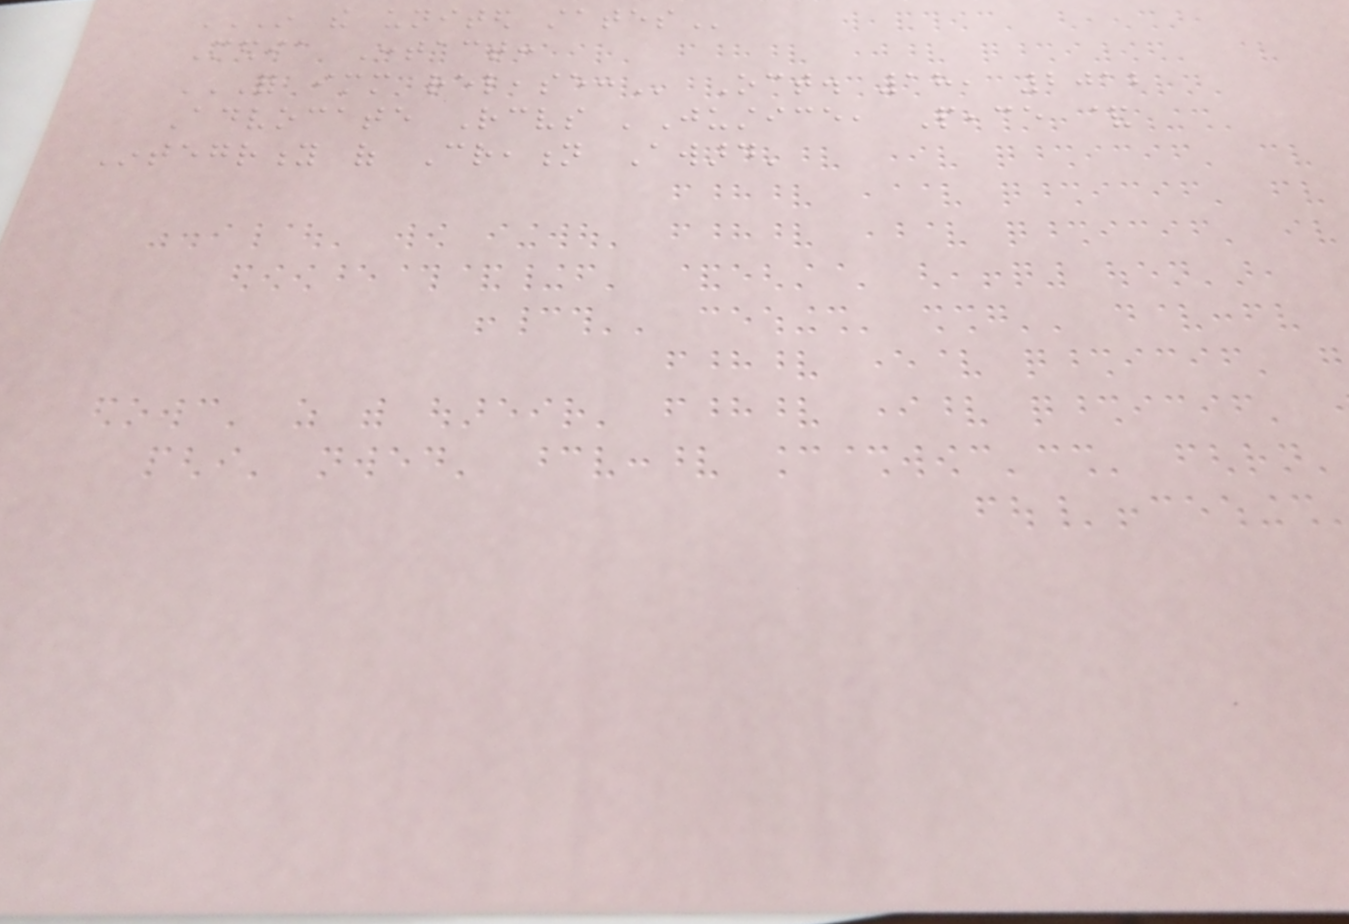IN THE UNITED STATES
Media Contact:
FOR IMMEDIATE RELEASE: Oct. 18, 2012
Advocate Receives 'Justice, Peace &
Integrity of Creation Award'
